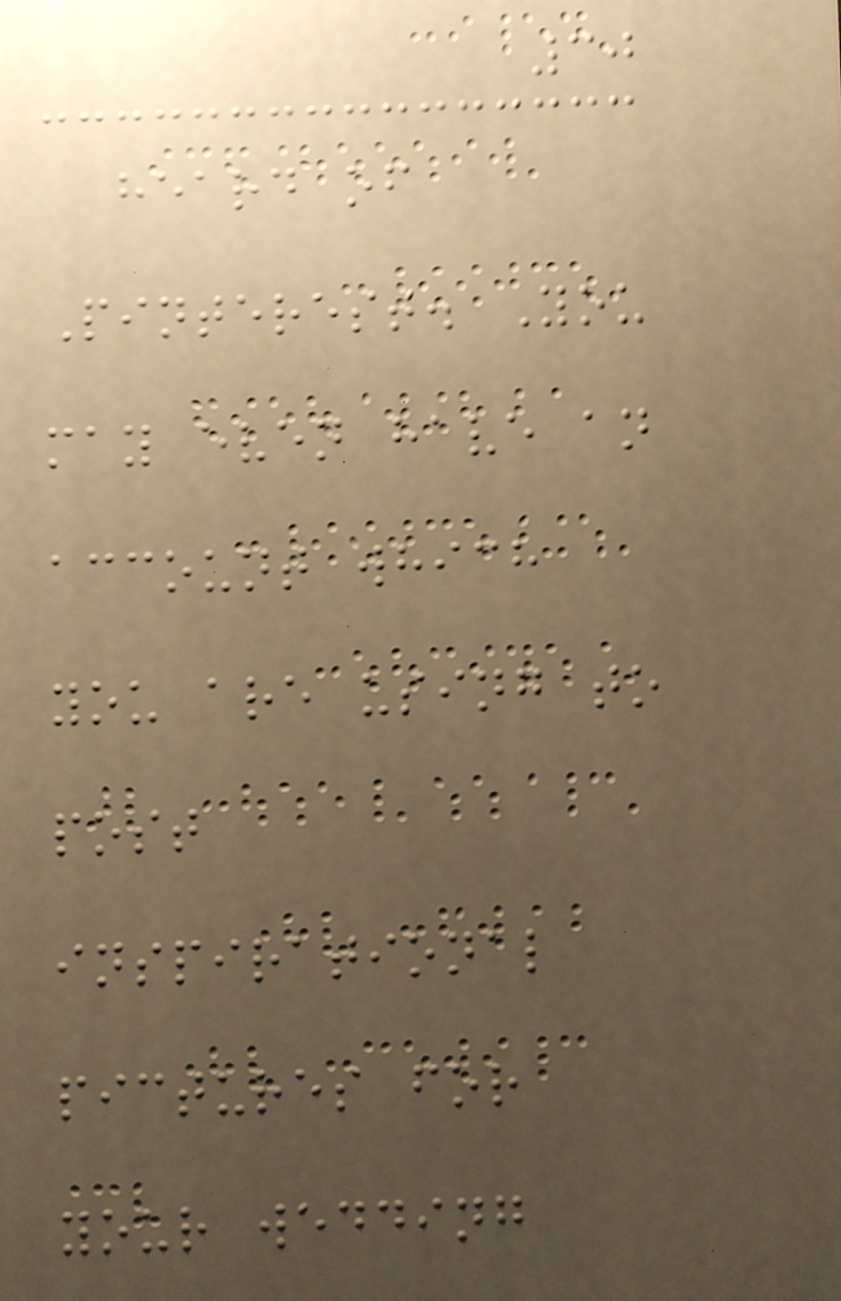30
heard of
Pinterest. You
may even have an
account which
you are using to
post
inspirational
pictures for
your wedding
